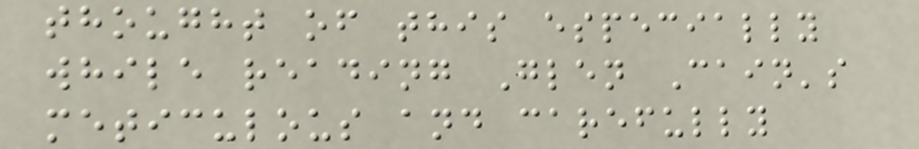thought of this especially
while reading Glen Cain's
meticulous and carefully
